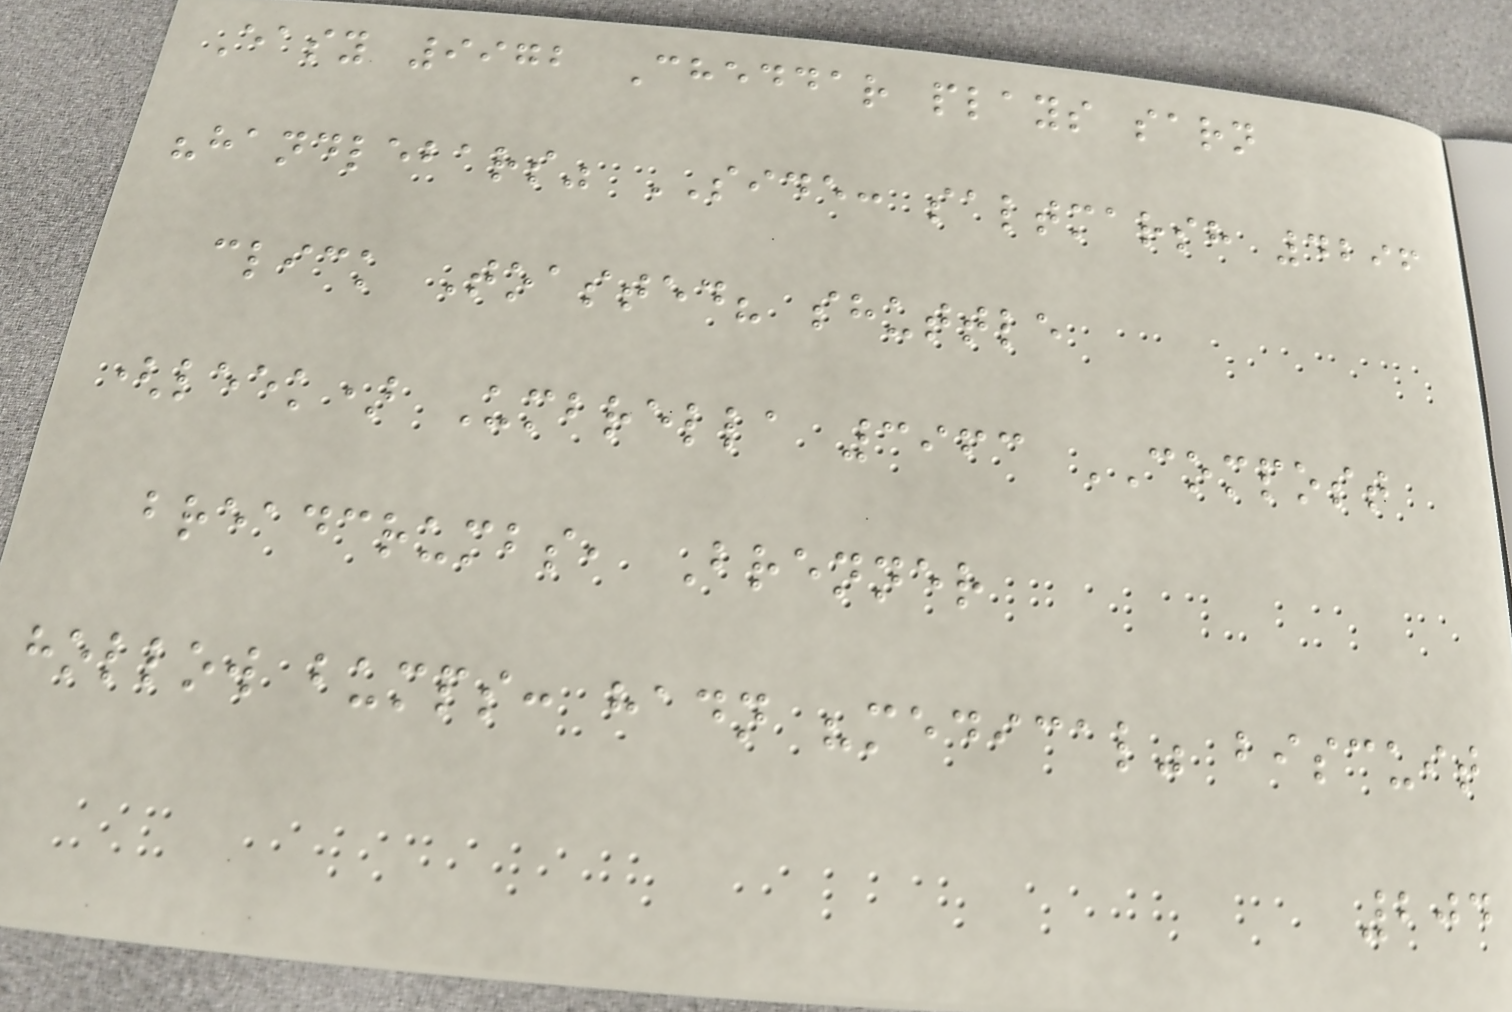Easy 9972 Cheddar plays sarn
"handlebars" SIDE: saltmarsh 4296
click Toasted? shuttle
(leek) Umbrella 3963 COMPOST
breadcrumbs, Brenner
hollow bumps: hadn "medical" biscuit
204
